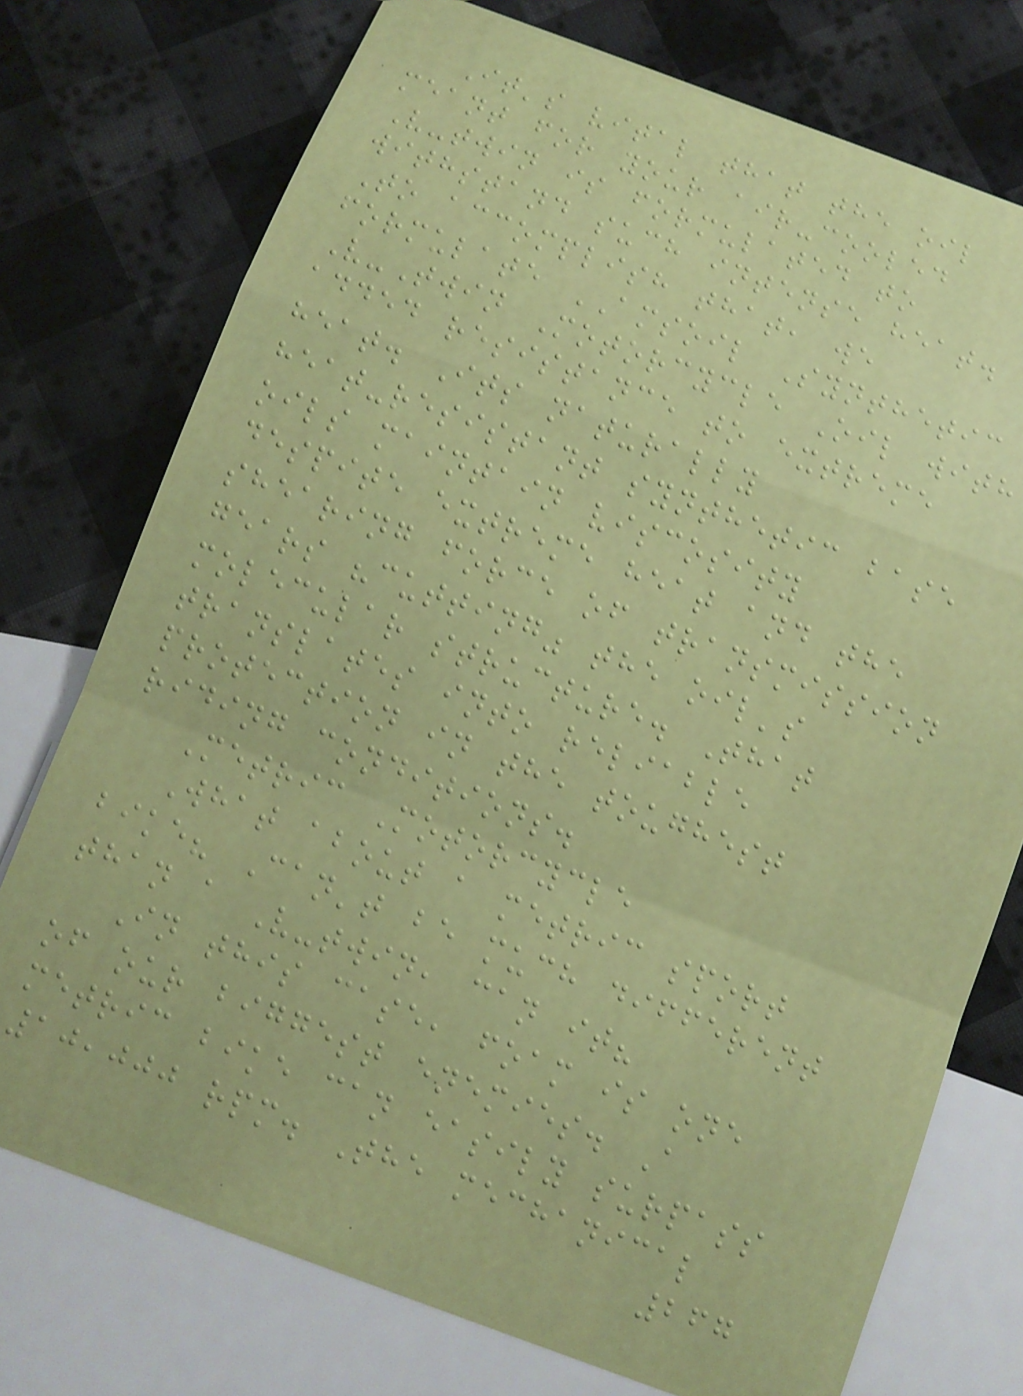It's vital that the oil
meant for your air-cooled
V-twin is formulated to
withstand such intense heat.
To accomplish that, we
formulate AMSOIL Synthetic
V-Twin Motorcycle Oil with
added resistance to extreme
heat. Its naturally
heat-resistant synthetic base
oils maintain viscosity
despite extreme heat and the
shearing force of transmission
gears "cutting" the oil's
molecular structure. That
translates into reliable
protection in the toughest
riding conditions.
Metric Motorcycle
What about a metric sport
bike? Can't be much different
than a V-twin, can it?
In this case, foam is one
of our biggest enemies. A
metric bike can easily surpass
10,000 rpm. The mechanical
267
